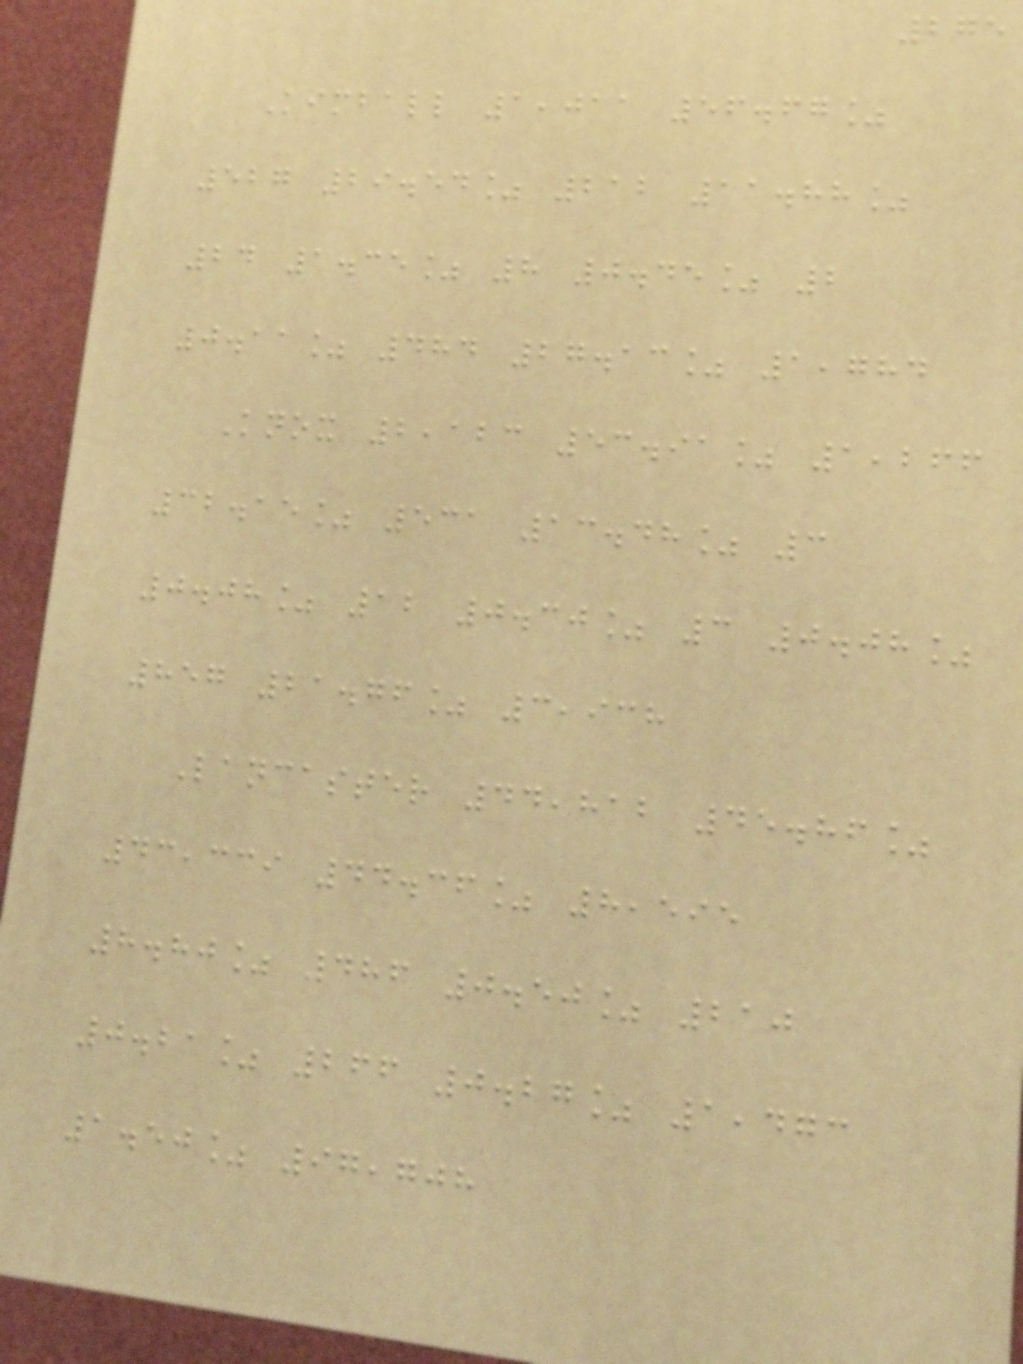275
Kimball 1,011 56.67%
527 29.54% 212 11.88%
24 1.35% 8 0.45% 2
0.11% 484 27.13% 1,784
Knox 2,123 53.91% 1,266
32.15% 531 13.48% 3
0.08% 12 0.30% 3 0.08%
857 21.76% 3,938
Lancaster 44,812 45.86%
43,339 44.36% 8,595
8.80% 486 0.50% 210
0.21% 266 0.27% 1,473
1.50% 97,708
